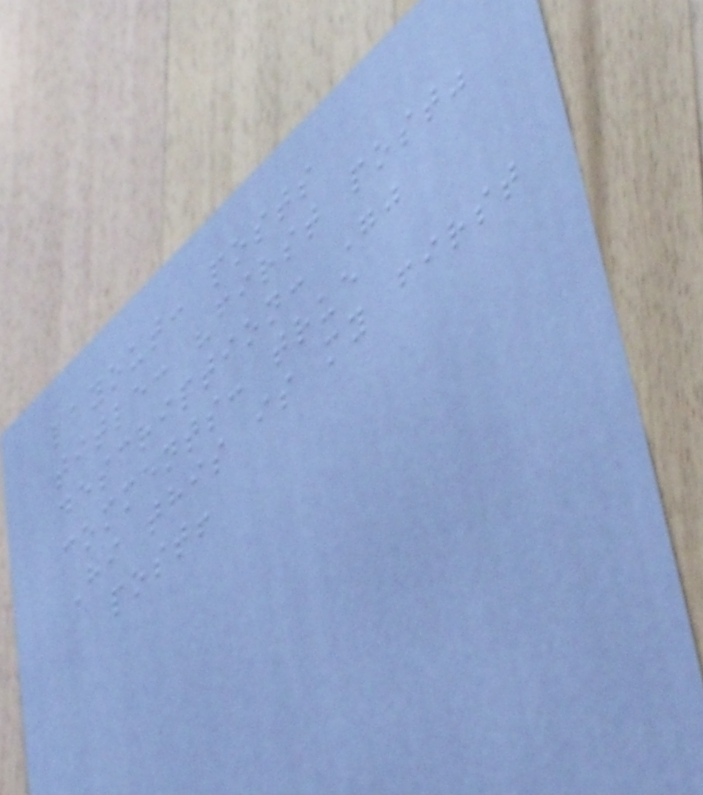layout: posts
title: "first post"
description: ""
comments: true
Hi this is my first
post!
